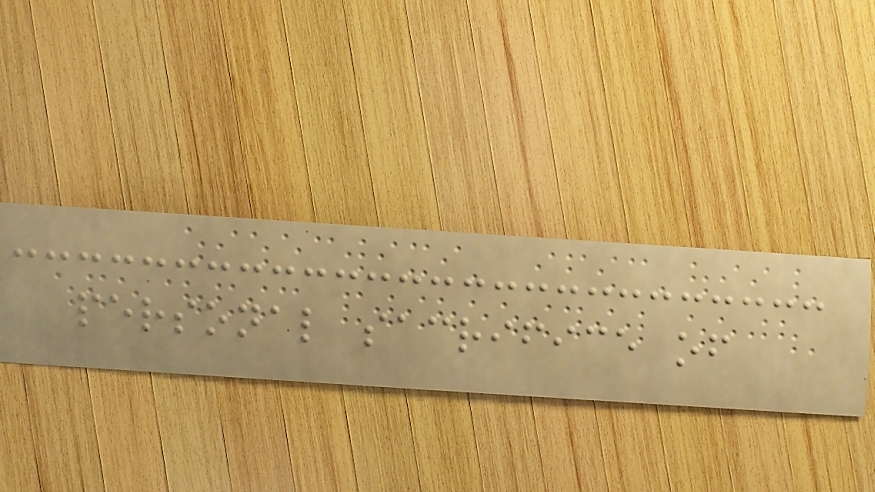personal sacrifice of
